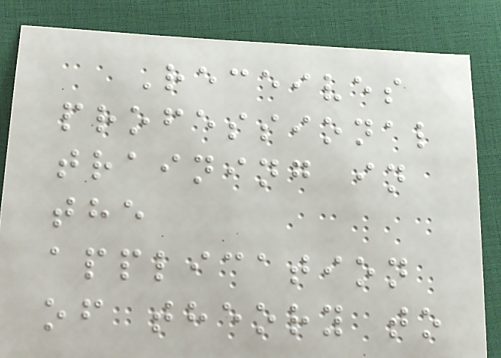Receives
professional
training in
the
application
of theory to
